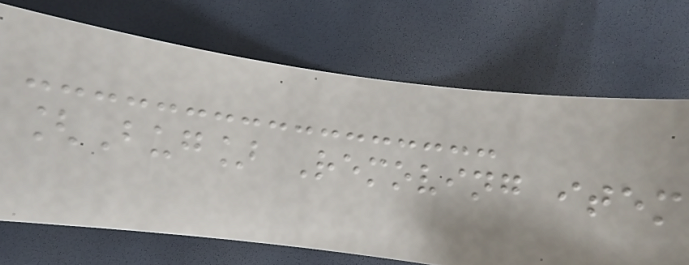[Bug] Removing item
